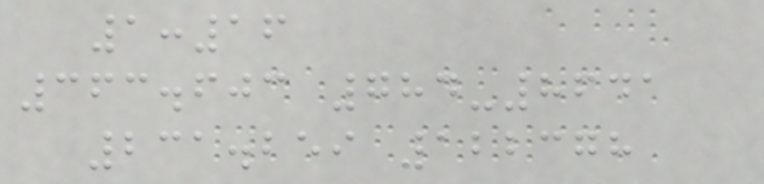1:16
363.603 784-8641
231.259 122378
